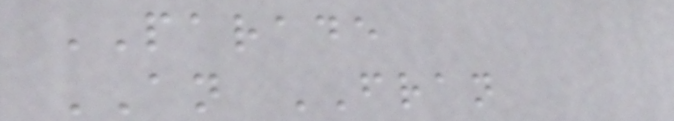PARADE
AN FRAN
